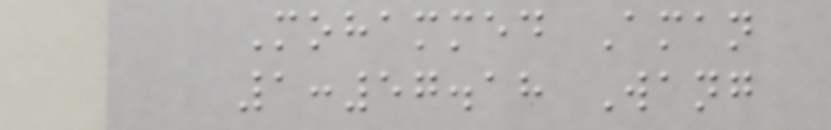Mohammed Aman
1:57.18 Wang
